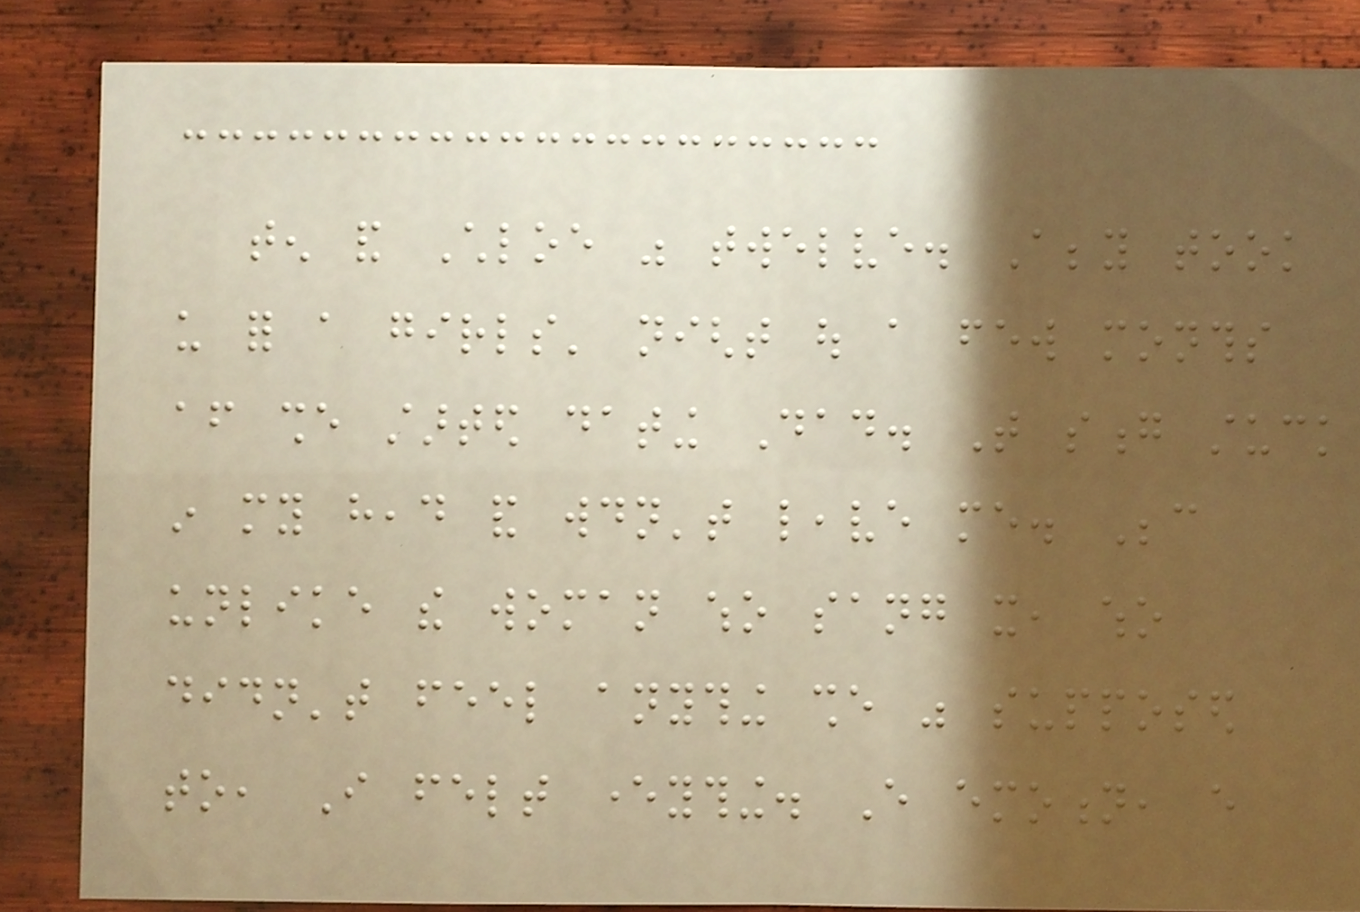ten and Chloe was twelve. Abby took
us for a girls' night out a few months
after she started dating Dad. That song stuck
in my head and wouldn't leave me. Because
unlike the woman who sang it, who
didn't feel anything she was supposed
to, I felt everything. Every emotion, every
